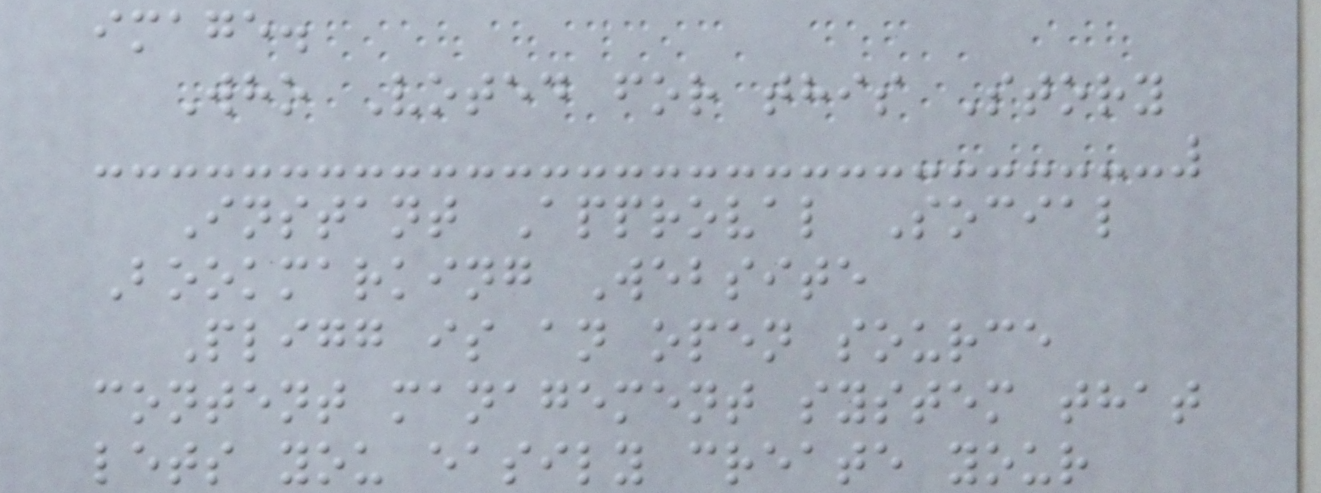image.
Who Voted for this Story
Instant Approval Social
Bookmarking Website
Pligg is an open source
content management system that
lets you easily create your
